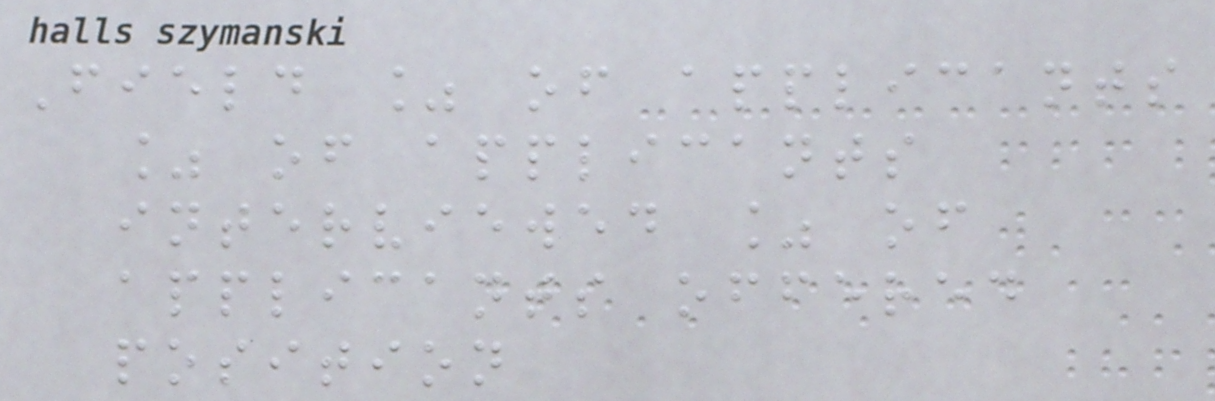Field % of applicants
% of applicants
interviewed % of
applicants offered
position
